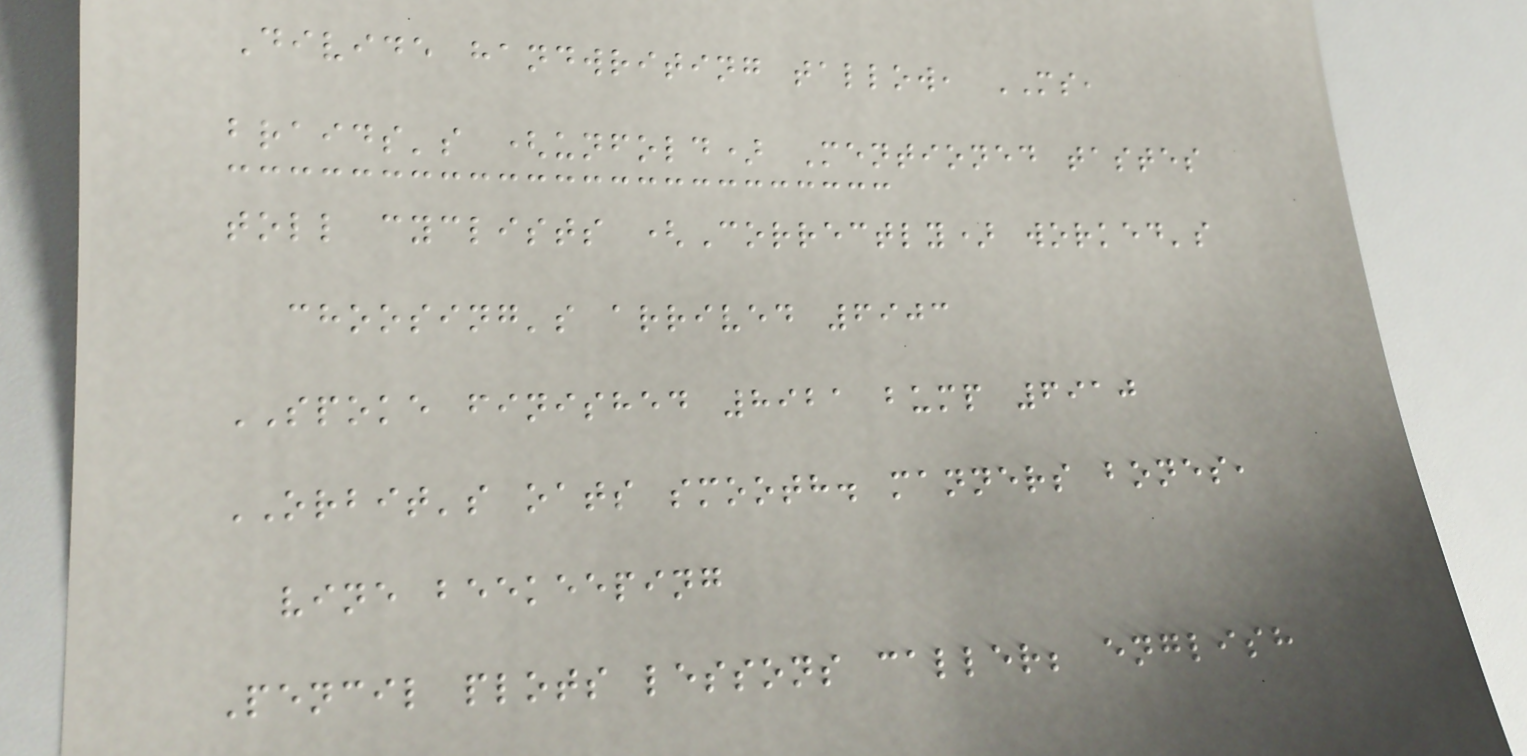Divide handwriting tallow, MS,
braids's (unfold) Mentioned tastes
toll cyclists (Correctly) worked's
choosing's arrived 6903
SPOKE finished 8921 bump 6910
ORBIT's oats smooth. manners bones,
vine beekeeping
Pencil plots lessons caller; english
